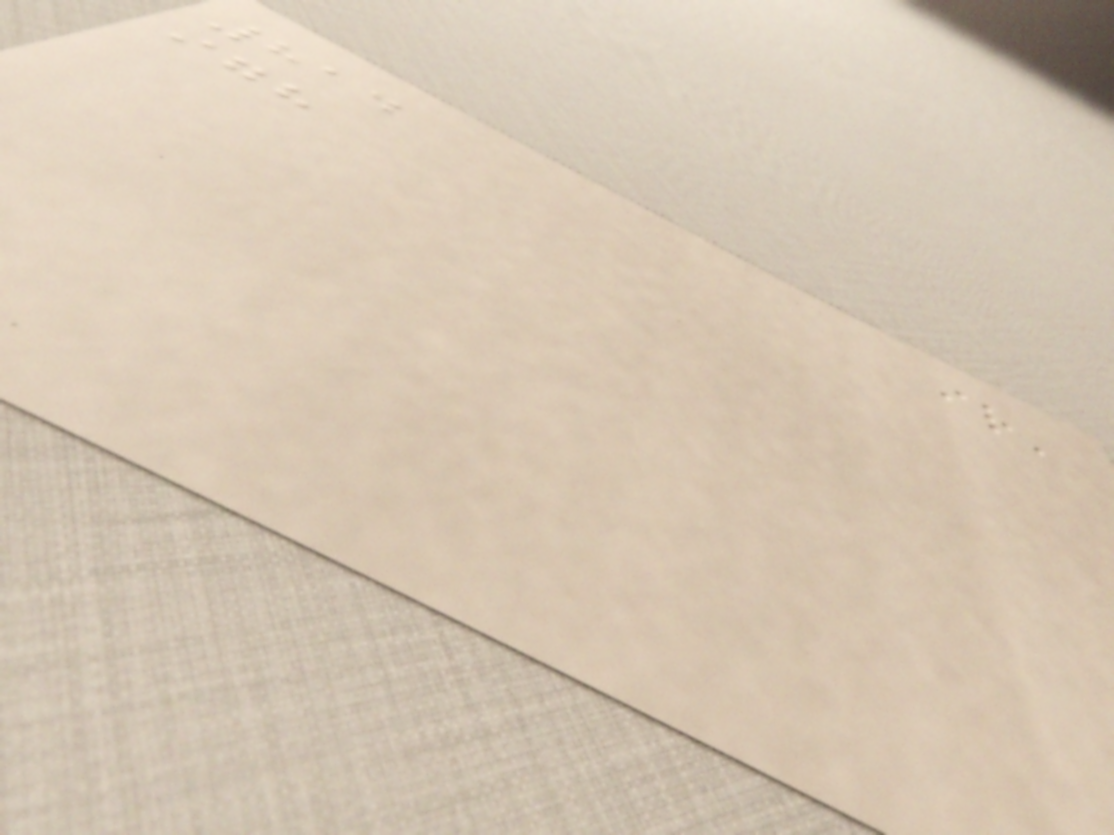814
igh
